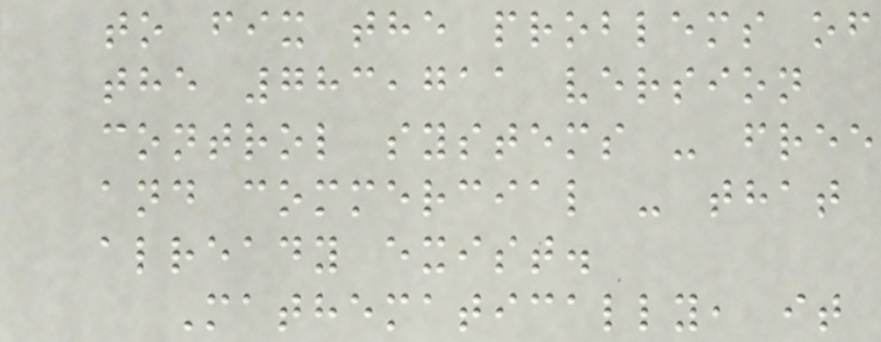to fix the problems of
the 783,711 version
control systems - free
and commercial - that
already exist.
Mathematically, it
